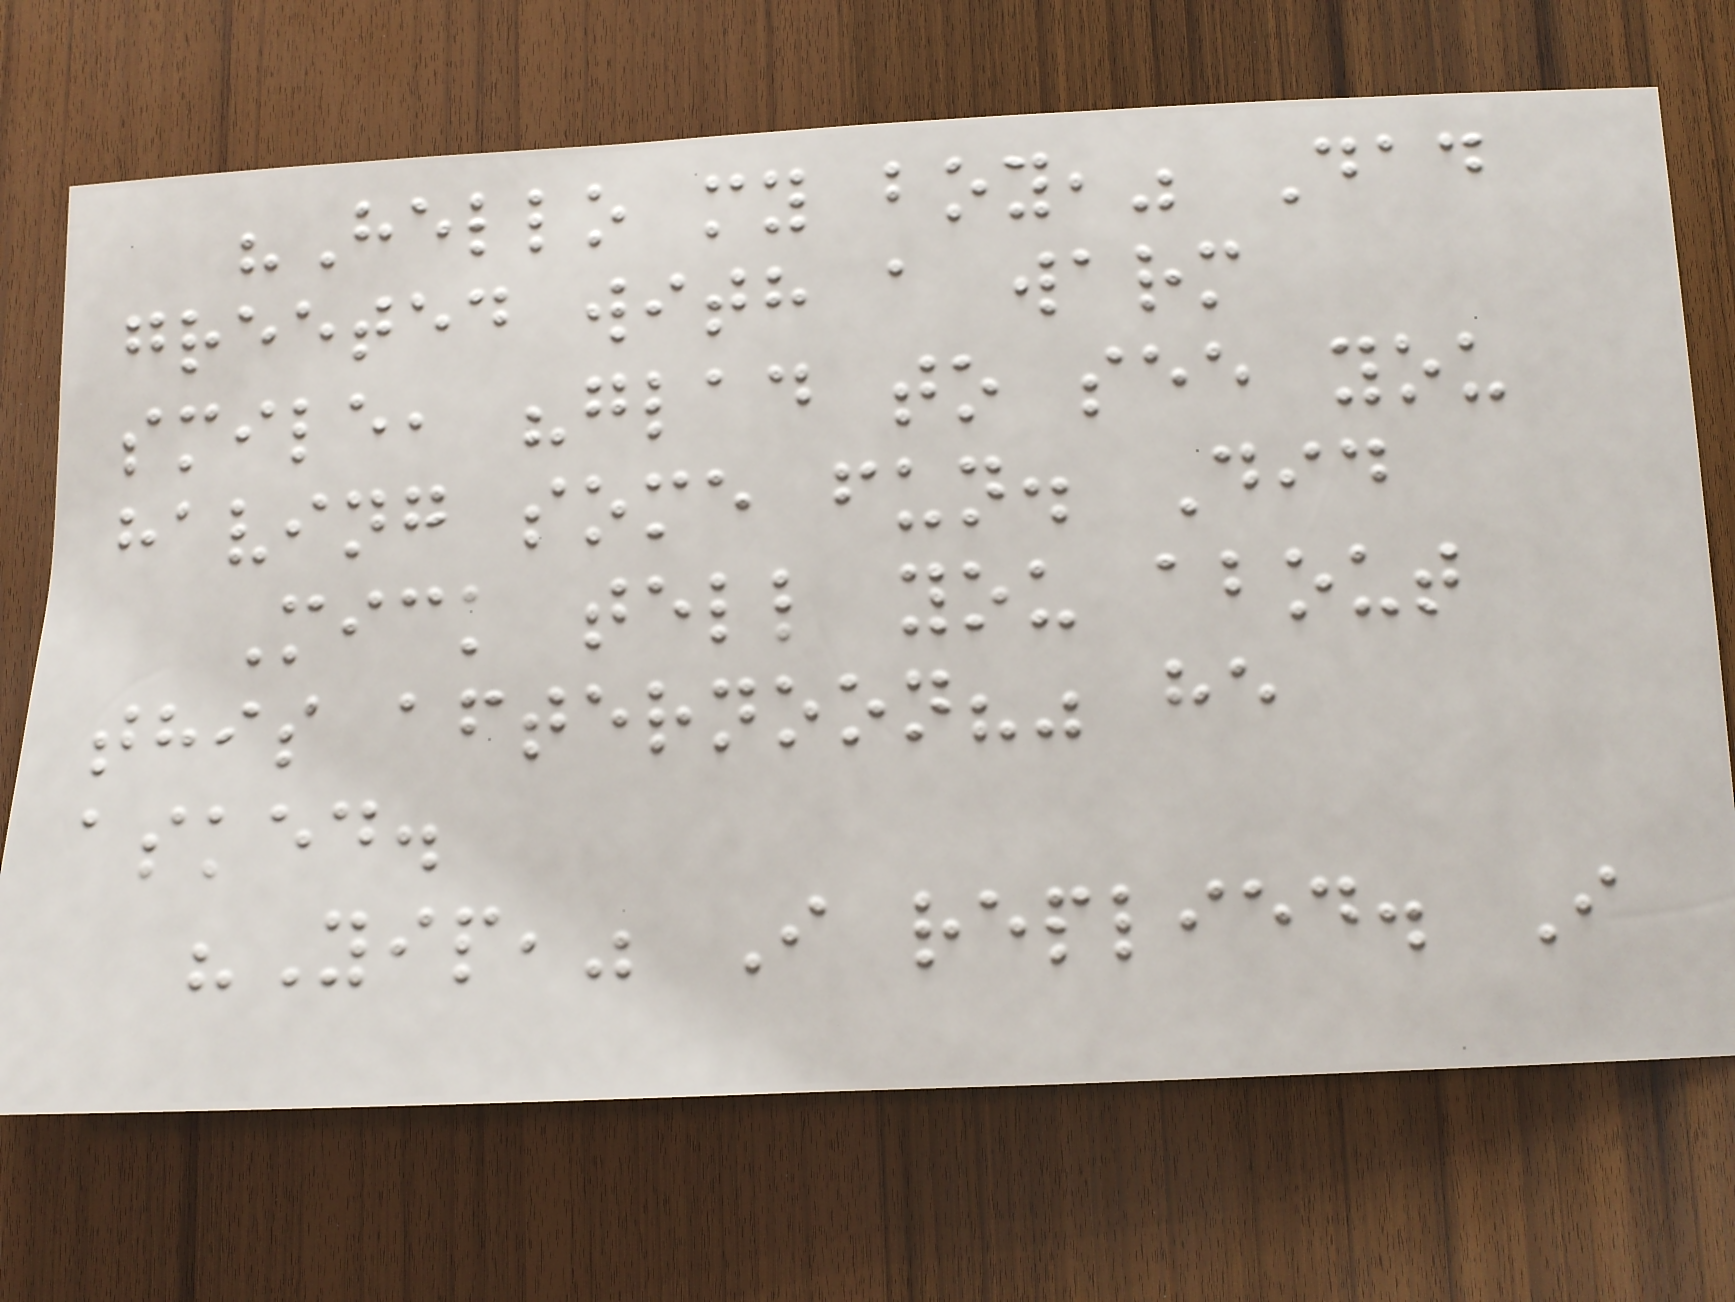"Hello my boy," Dad
greeted with a warm
smile, "glad to see you
having some fun. Did
Mick tell you about
this afternoon?" he
asked.
"Yip," I replied. I
